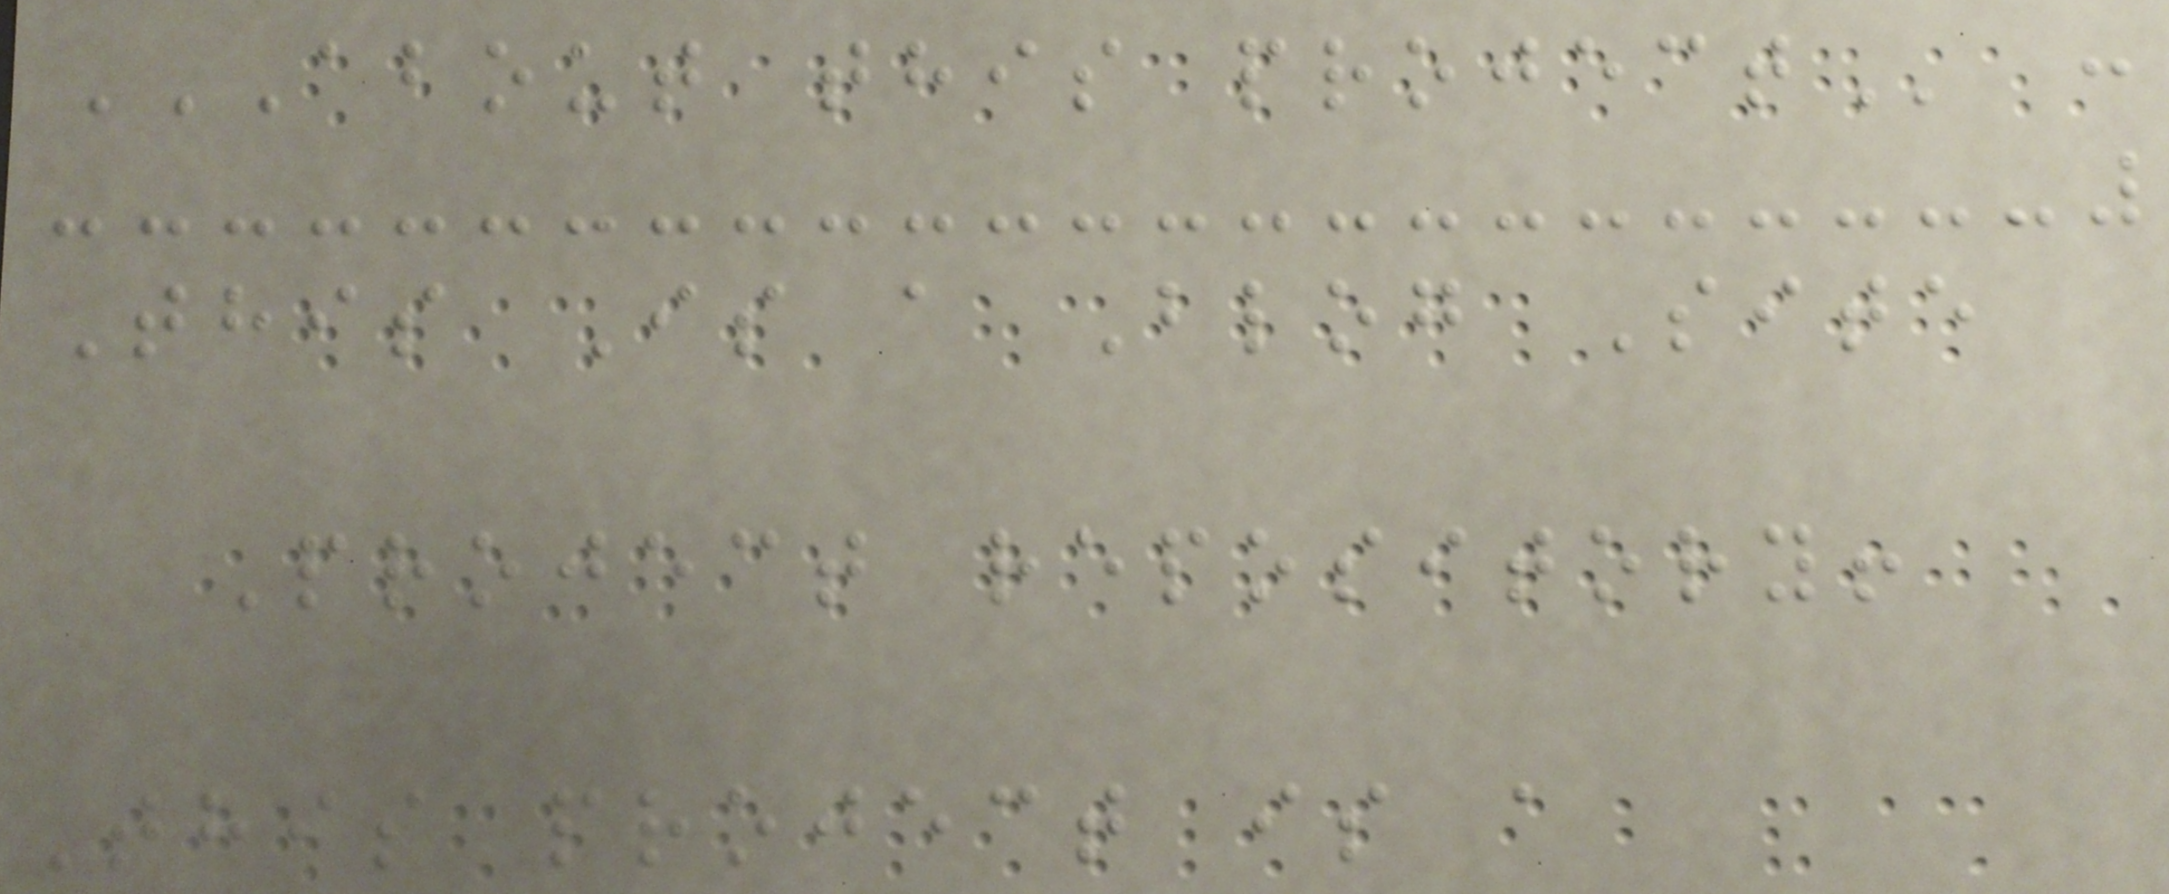ABOUT THIS PROJECT :
This Is a Blog Site
Project repository!
This project is a
